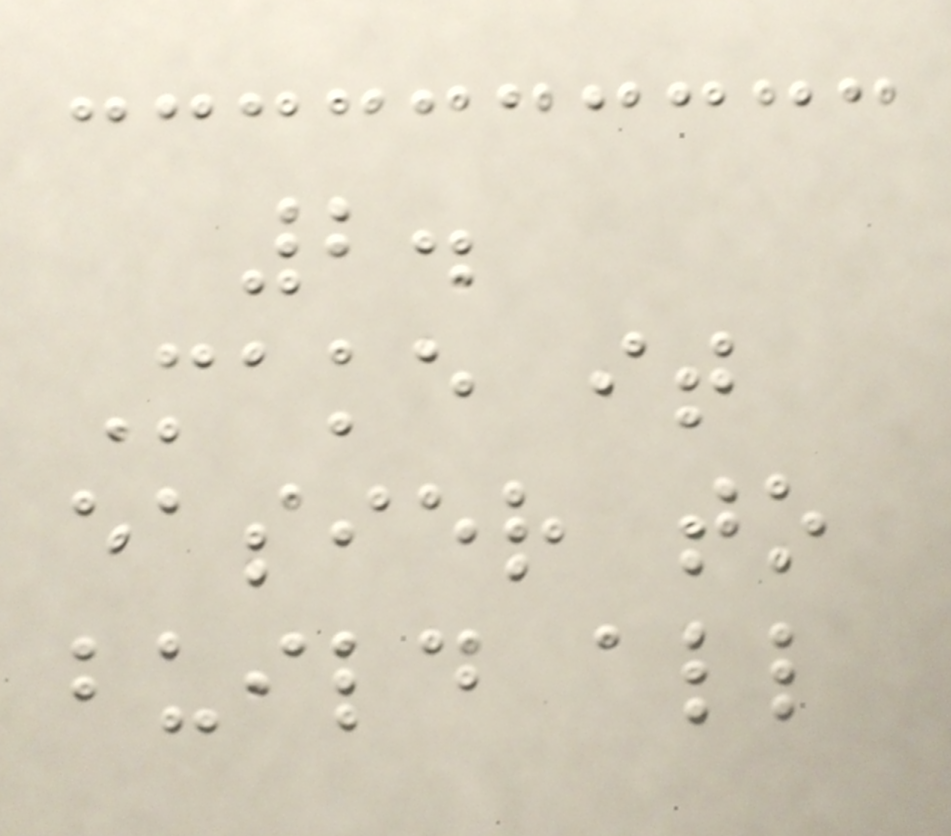2.
Make it
easier to
build all
